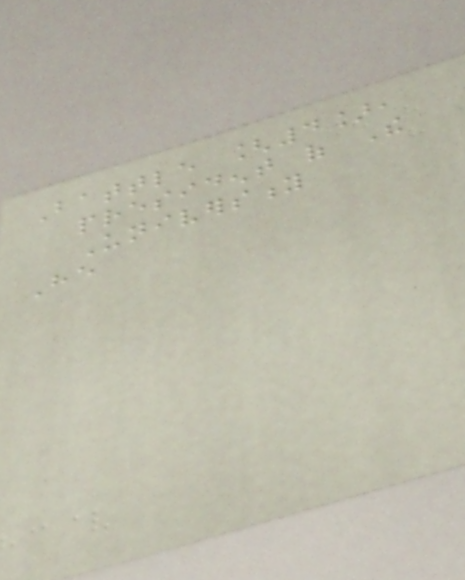Battle [4],
president of The
University
He
